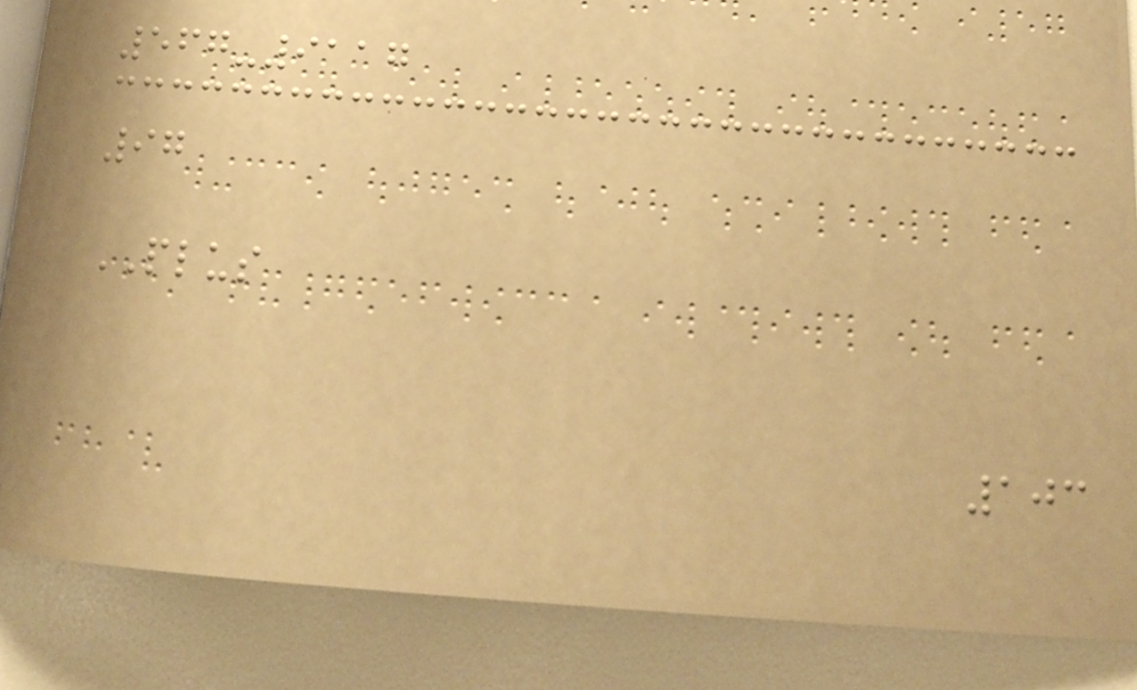567-9117
97
PLUS
103
